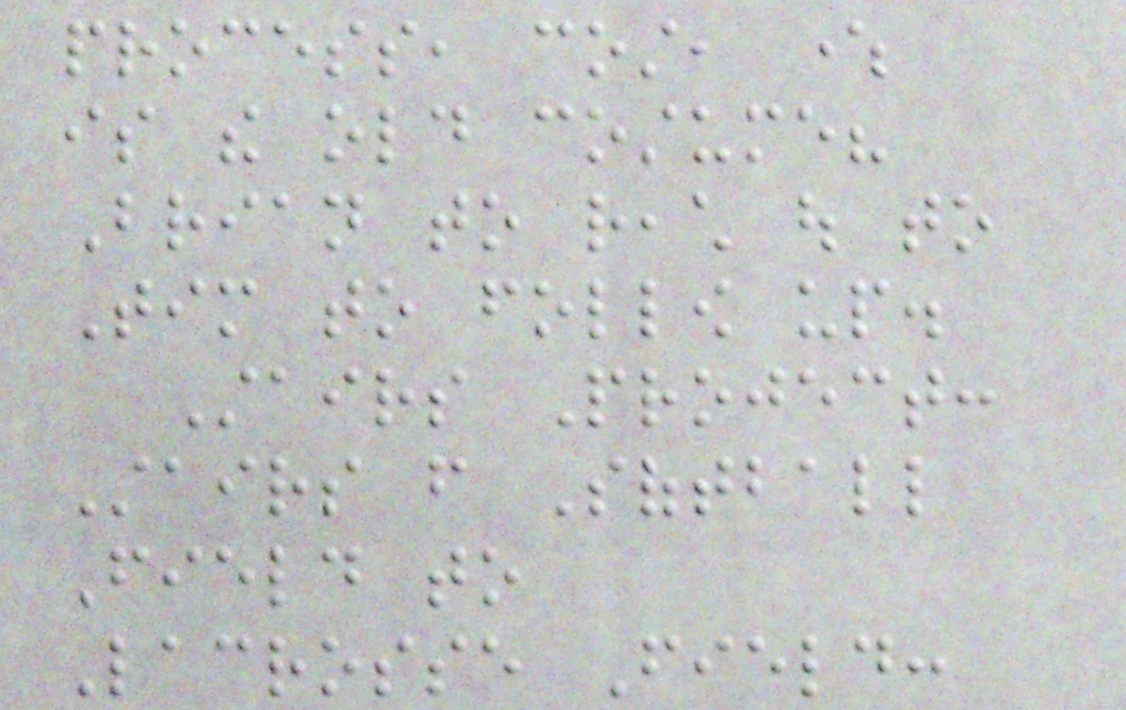process, cost, where
is the old costume?
Brian to reach out to
Tim to follow up.
Stairs Project:
Stairs from Softball
Field to
Lacrosse Field:
